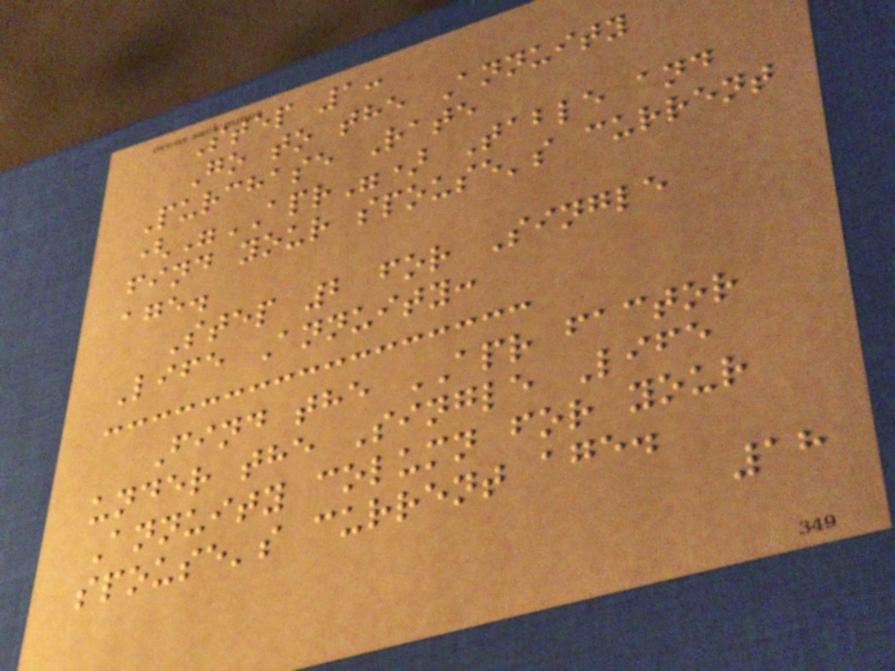Step 1:
Go to the Annuity
Purchase Rate
("APR") Table and
find your spouse's current
age.
Step 2 for Single
Life Annuity:
Find the APR factor
under the Single Life
Annuity column for your
spouse's current age.
18
